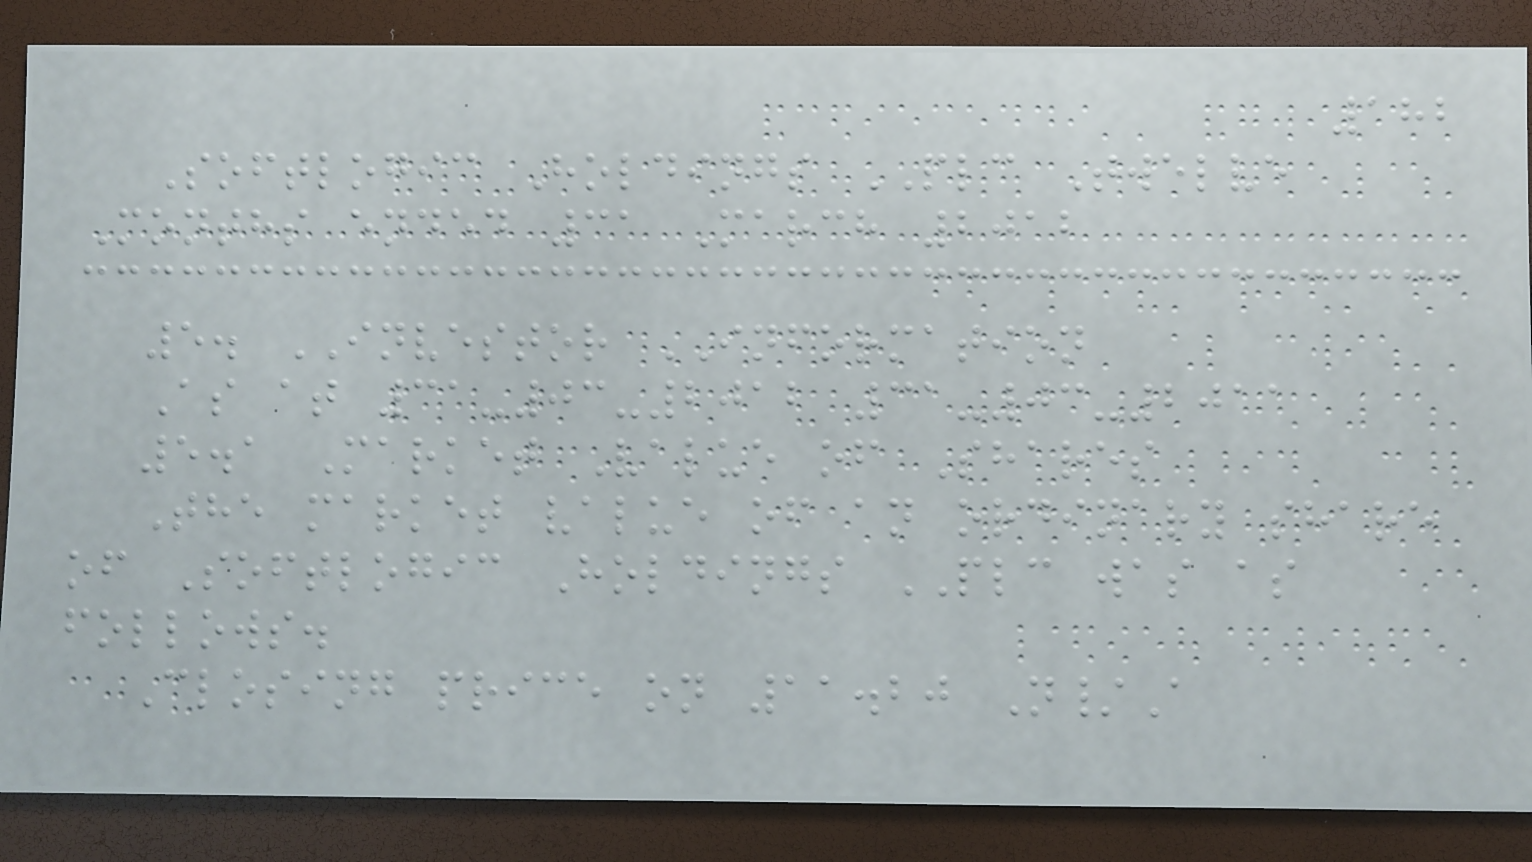182
Softlogic Holdings PLC Twelve
Months ended 31 March 2012
5. INVESTOR INFORMATION
As at 31-03-2012 31-03-2011
5.1 Market Value of Shares
The market value of an ordinary share
of Softlogic Holdings PLC was as
follows.
Closing price on 11.20 N/A
